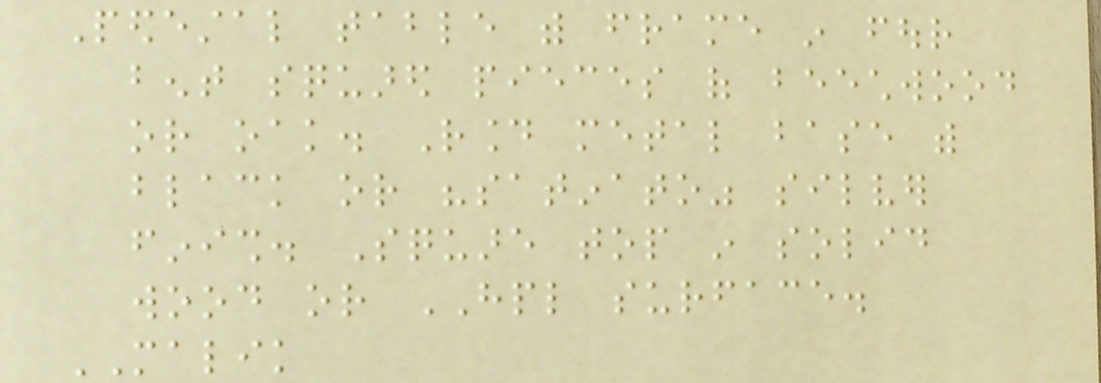Pedestal table with frame in four
bent squared pieces of beechwood
or oak. Round metal base with
black or "satinato" silver
finish. Square top in solid
wood or HPL surface.
MALIK
